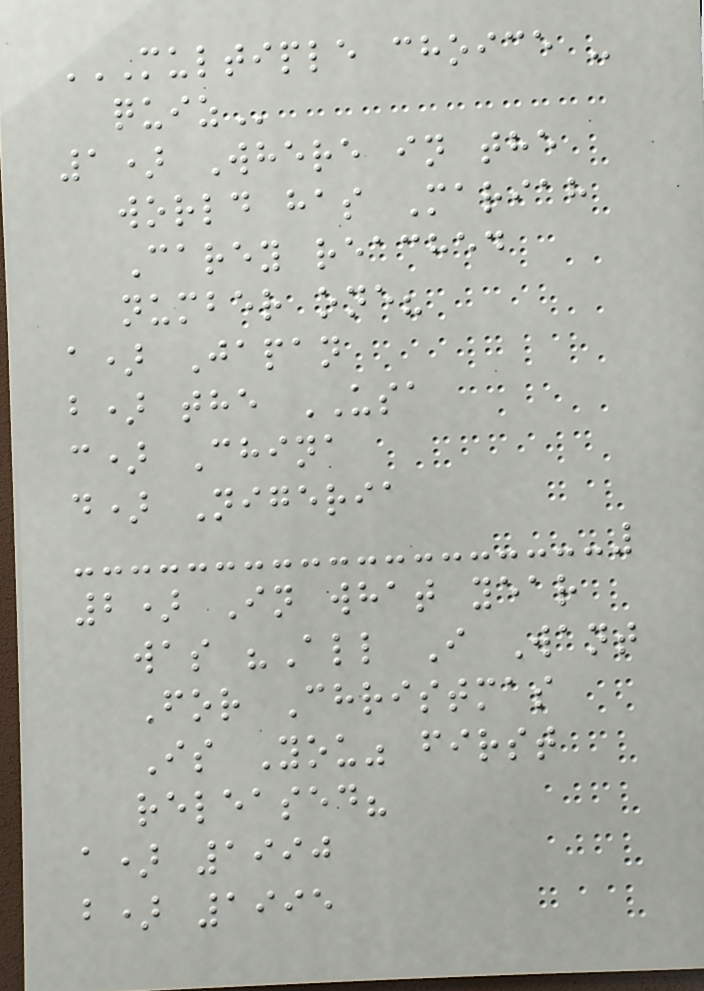MULTIPLE CHOICE -
QUIZ
1) Where in the
world has Mariah
Carey reached
number one?
a) Japan
b) the USA
c) China
d) Nigeria
2) In what year
was "All I Want
For Christmas
Is You" first
released?
a) 1990
b) 1995
